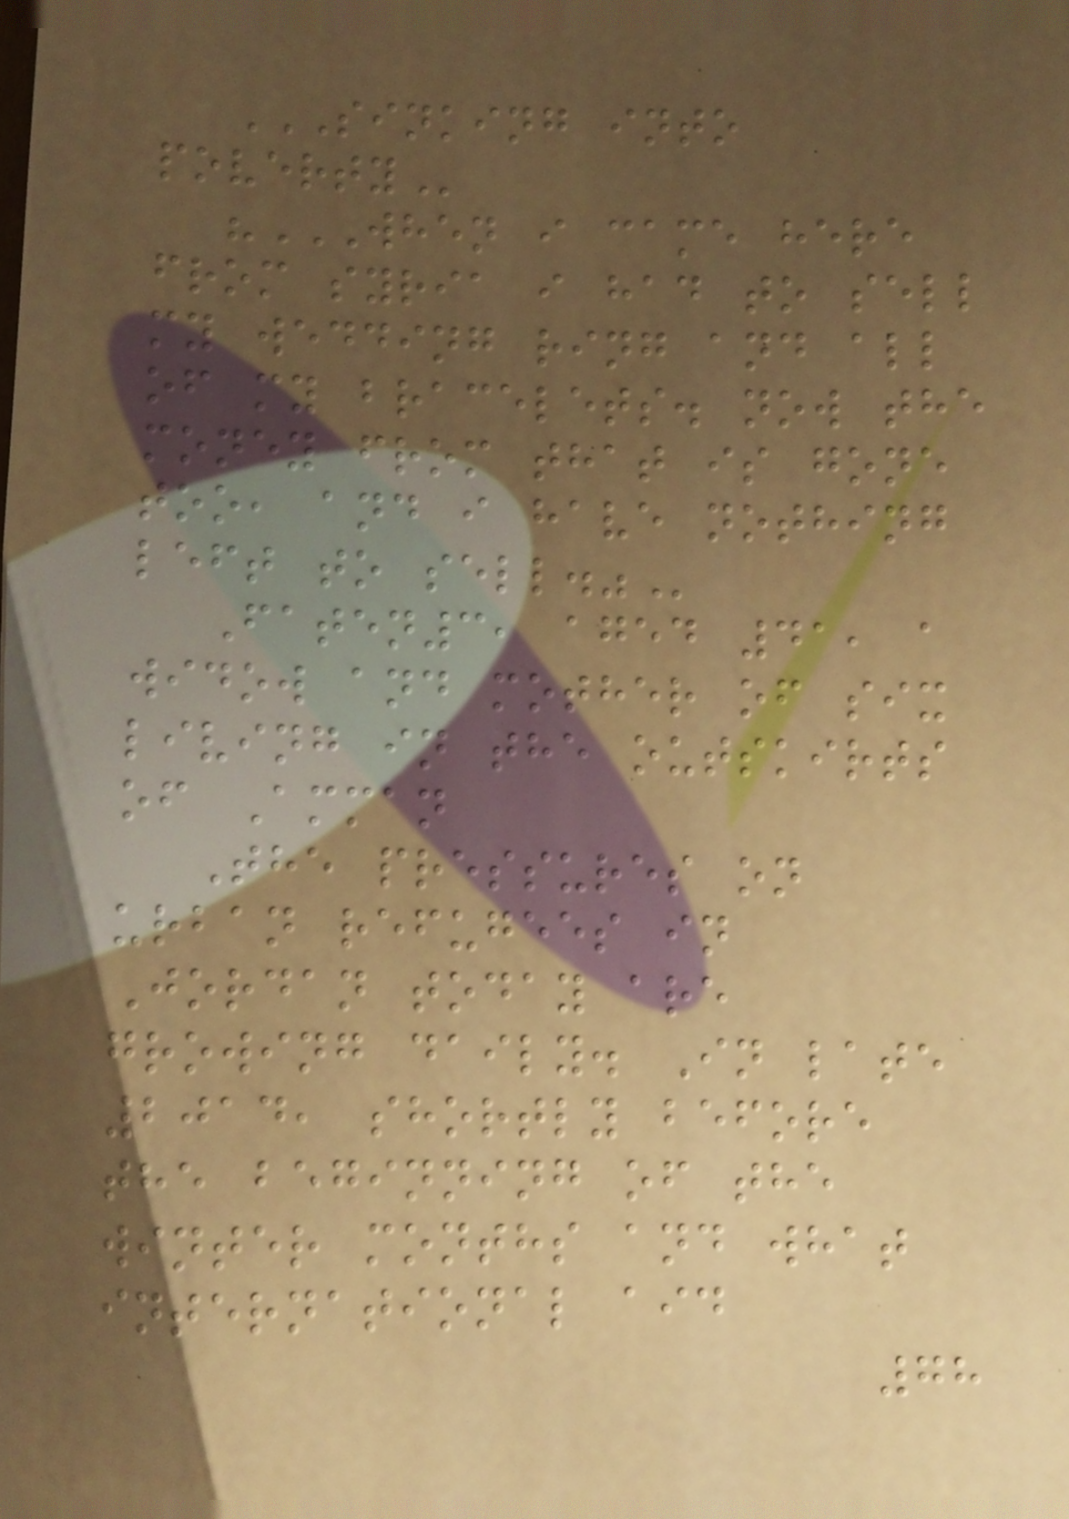SINKING INTO
POVERTY
"WHEN I CAME HERE
FROM SYRIA I HAD TO SELL
MY WEDDING RING AND ALL
OF MY BRACELETS. NOW THE
MONEY FROM THAT IS GONE
TOO, AND I HAVE NOTHING
LEFT TO SELL."
Faten3, aged 41, a
widow and mother of six
living in the outskirts
of Amman
The pressures on
urban refugees in
Jordan today are
growing daily. In late
2014, shortly before
the beginning of the
winter months and what
international aid
78
